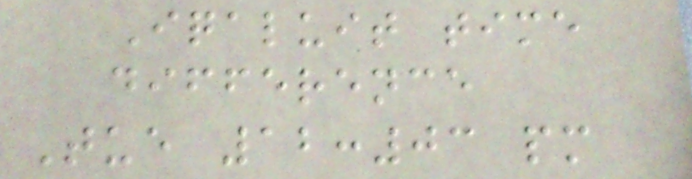Iqaluit time
difference
Tue 12:03 pm
